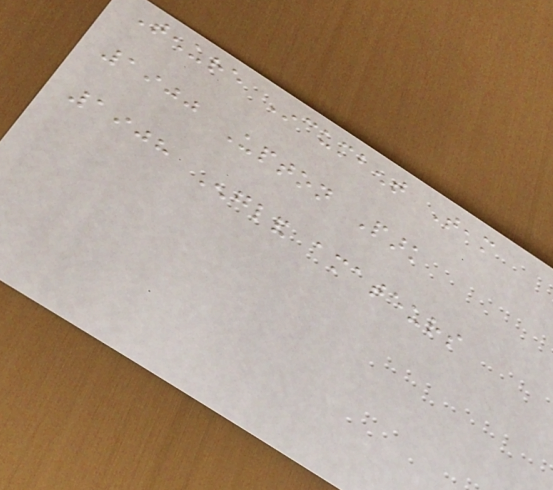Tenure Incumbent Team
1900 Upton Park
1908 England amateurs
